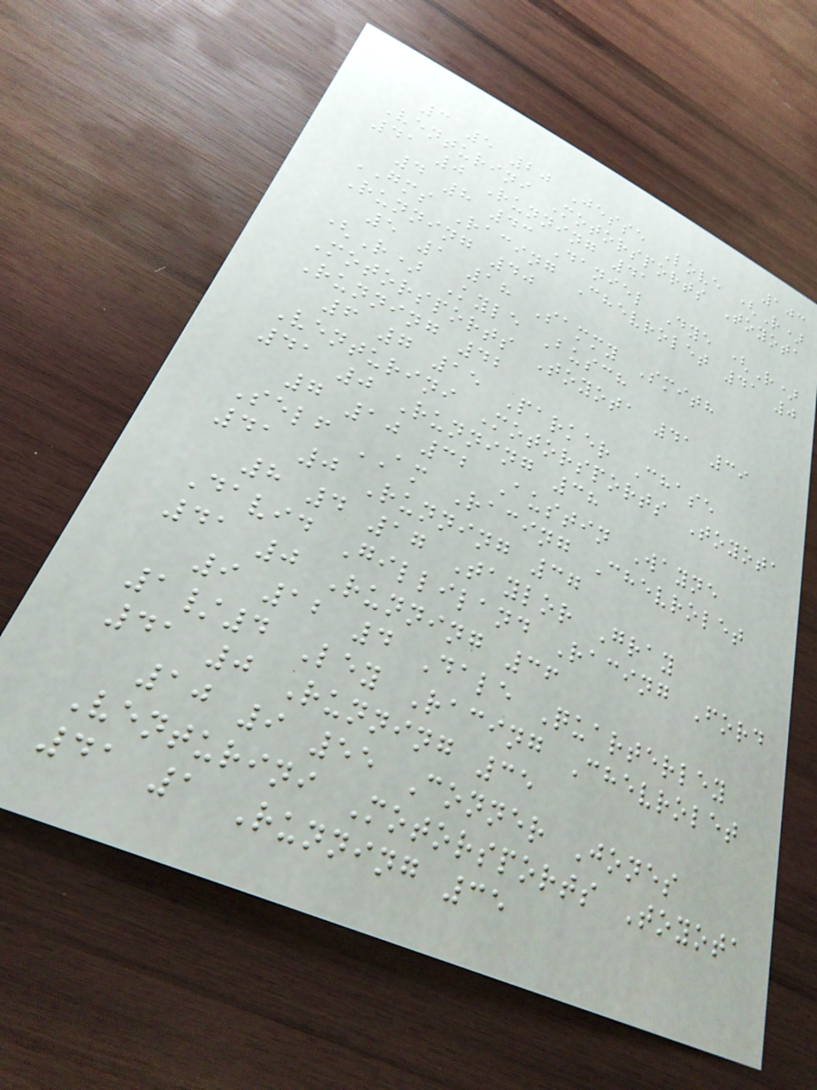103
3 5 20 Jesse Love (R)
Venturini Motorsports Toyota
41 0 Running 41
4 8 43 Daniel Dye (R)
GMS Racing Chevrolet 41 0
Running 40
5 1 18 Sammy Smith
(R) Kyle Busch
Motorsports Toyota 41 39
Running 42
6 7 15 Parker Chase
Venturini Motorsports Toyota
41 0 Running 38
7 10 32 Austin Wayne
Self AM Racing Chevrolet
41 0 Running 37
8 4 17 Taylor Gray
David Gilliland Racing Ford
41 0 Running 36
9 12 4 Dale Quarterley
1/4 Ley Racing Chevrolet
41 0 Running 35
10 9 55 Conner Jones
Venturini Motorsports Toyota
41 1 Running 35
